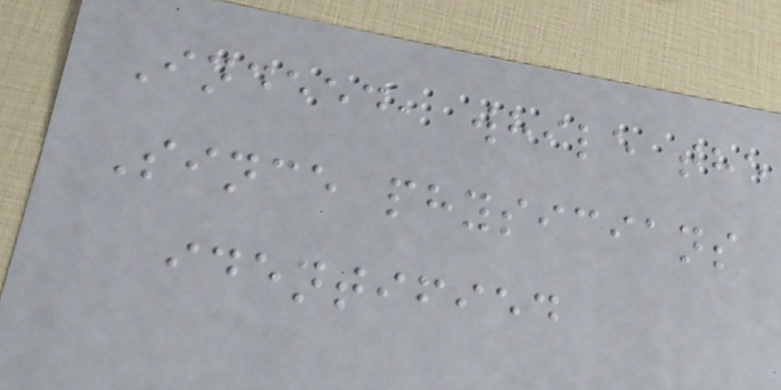Indeed, while the
Since physicians
identified
